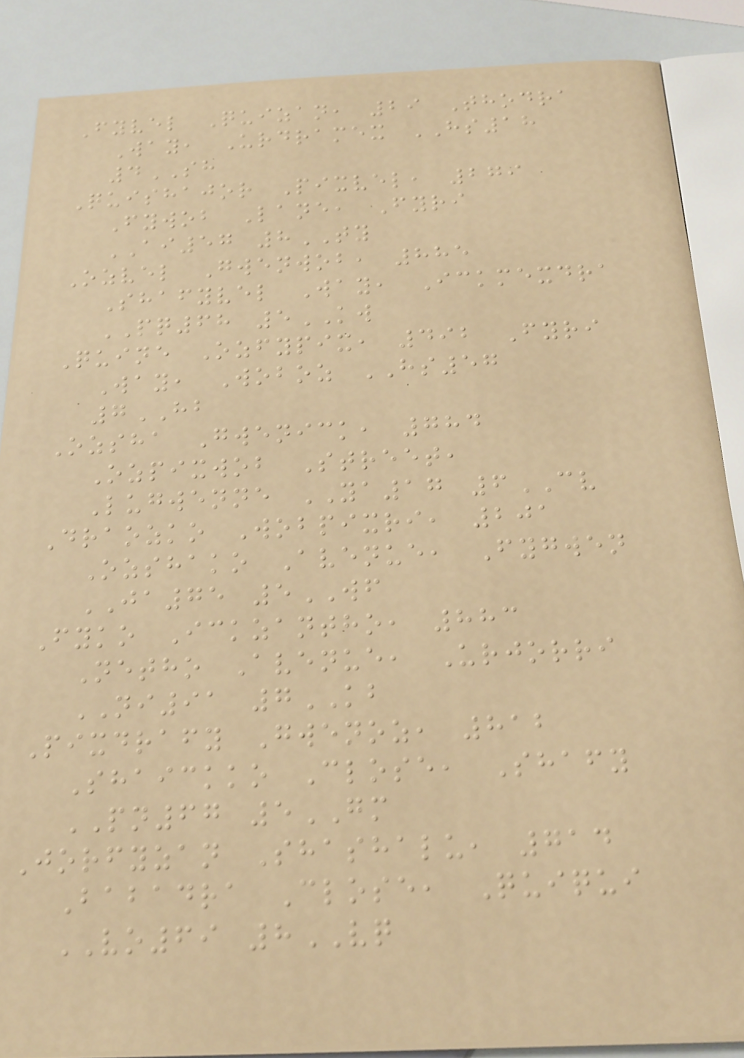Fyvel Quizan, 29 Thodra
Way, Urdramex HS18
4SH
Quishajor Pixvel, 279
Fywob Lane, Fyri
AI57 8TY
Ozvel Gwenwob, 885
Shafyvel Way, Ickmexdra
PQ68 5KW
Quine Ozfypix, 492 Fyri
Way, Woboz HS57
7HB
Ozsha Gwenick, 784
Ozpixwob Street,
Lugwenne YA17 6CV
Draozko Wobpixri, 201
Ozshako Avenue, Fygwen
JA75 5WF
Fyko Ickzantho, 883
Netho Avenue, Urjorri
NI91 7KB
Pixdrafy Gwenoz, 812
Shaickko Close, Shafy
PN67 5GM
Jorfyzan Shashalu, 714
Babadra Close, Quiqui
VO69 8VQ
